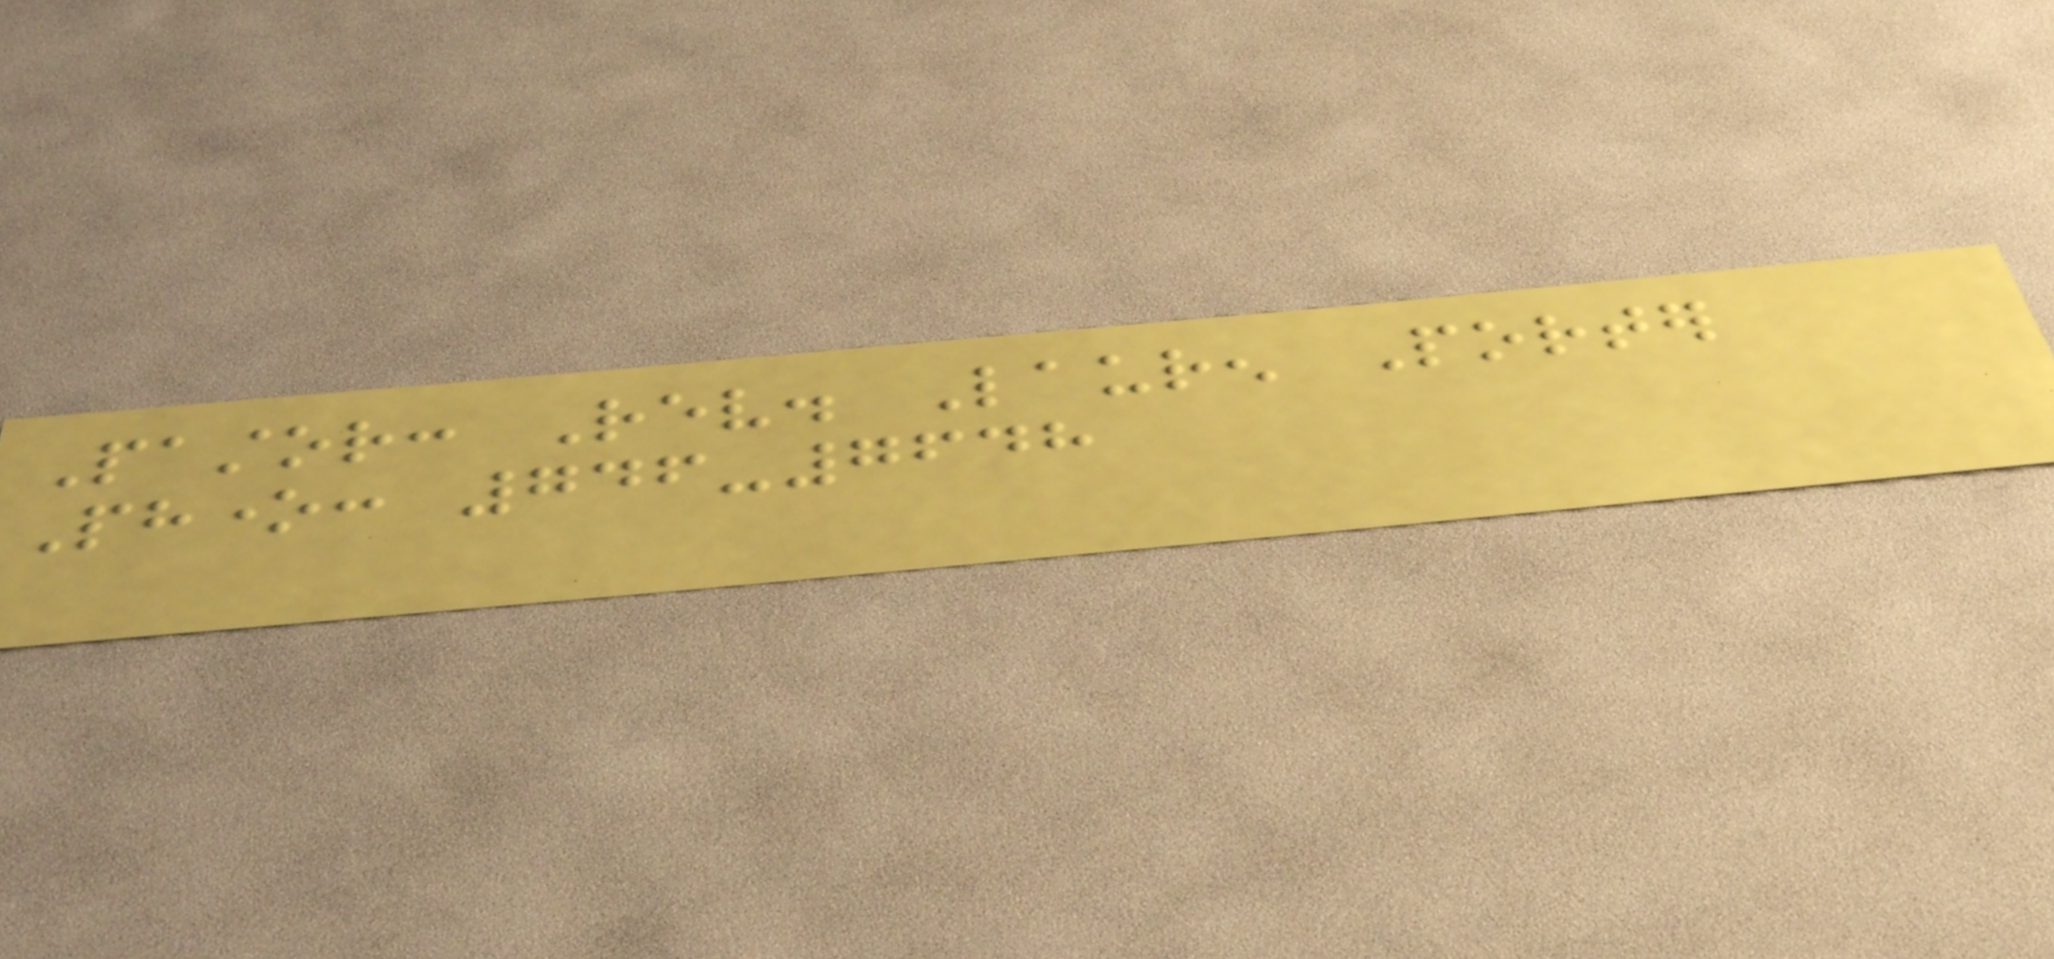Pastor: Rev. Lauren Porter
Phone: 746-7648
